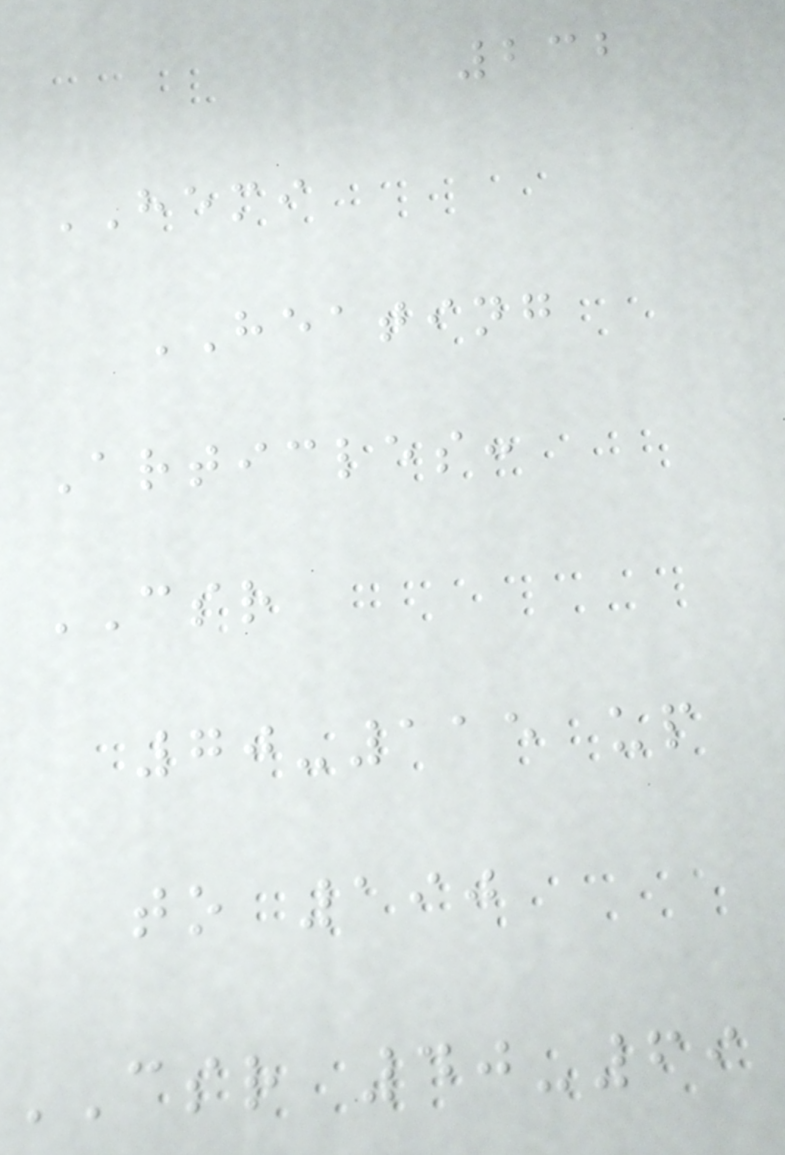232
HEMI
HEATING
Articles:
CSR
70-115 up
to 190
CSR 40-69
